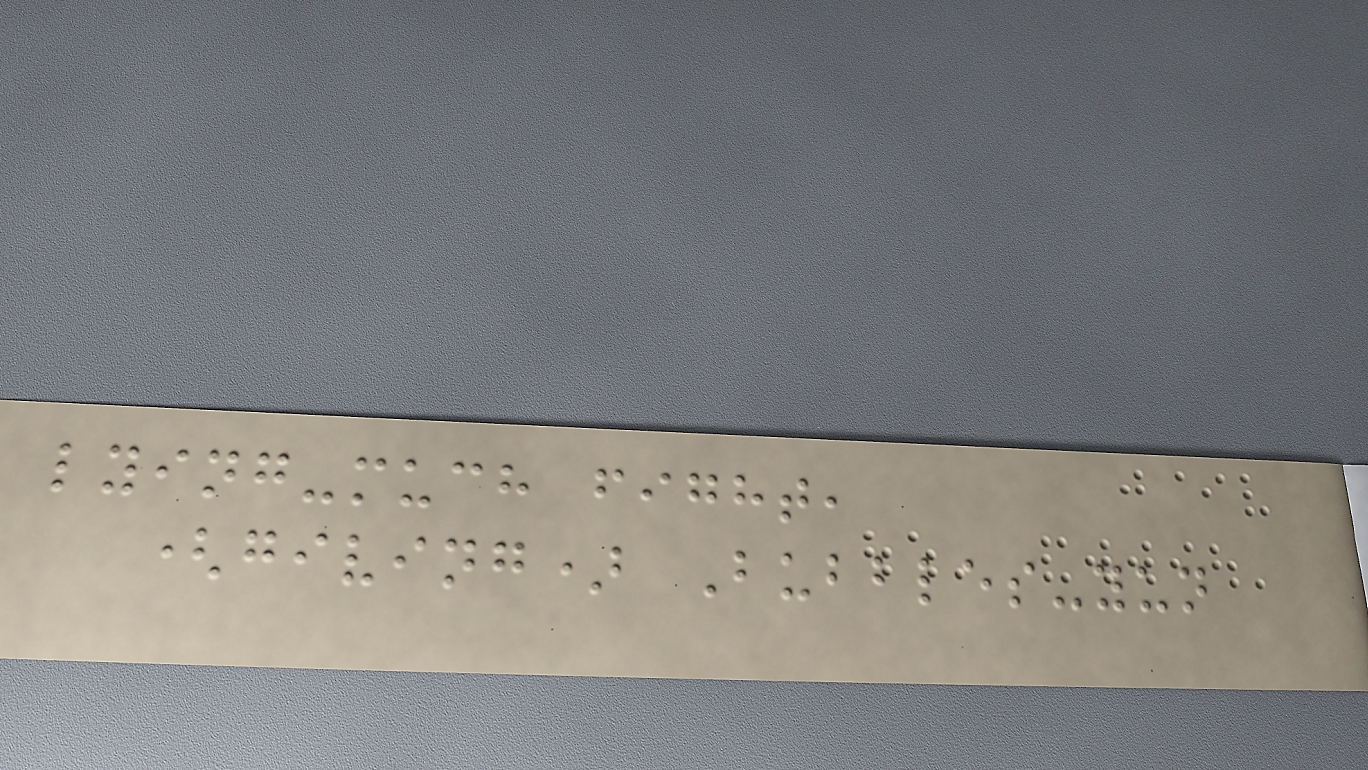lying-much fight,
(giving) Bubbles-yun
